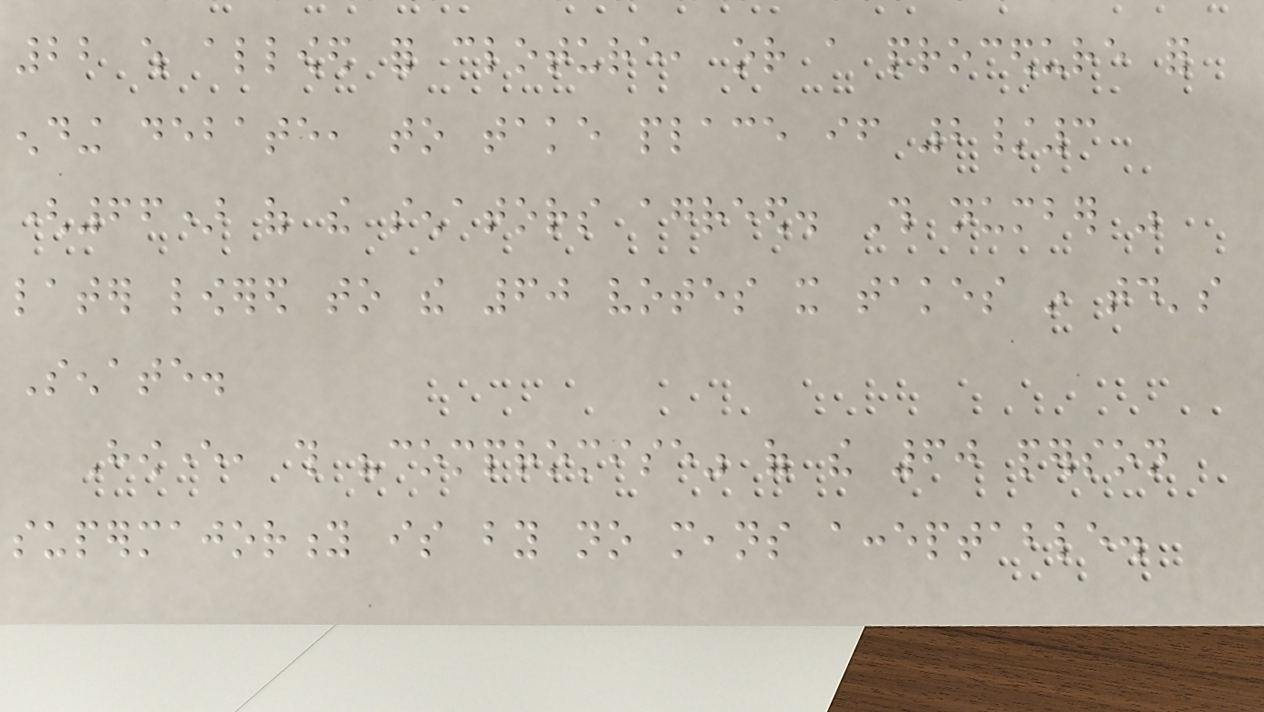22 which allowed for cloture, or a procedure for
ending debate, to take place if 2/3
(66) of the senators agreed. This number was
later lowered to the 60 votes it takes in today's
Senate.
However, this "compromise" of the 60 person
supermajority is by no means acceptable.
